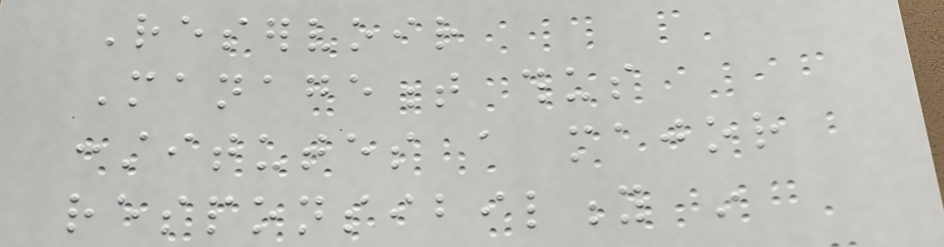Reservoir
Management thus
constitutes a major
responsibility in
